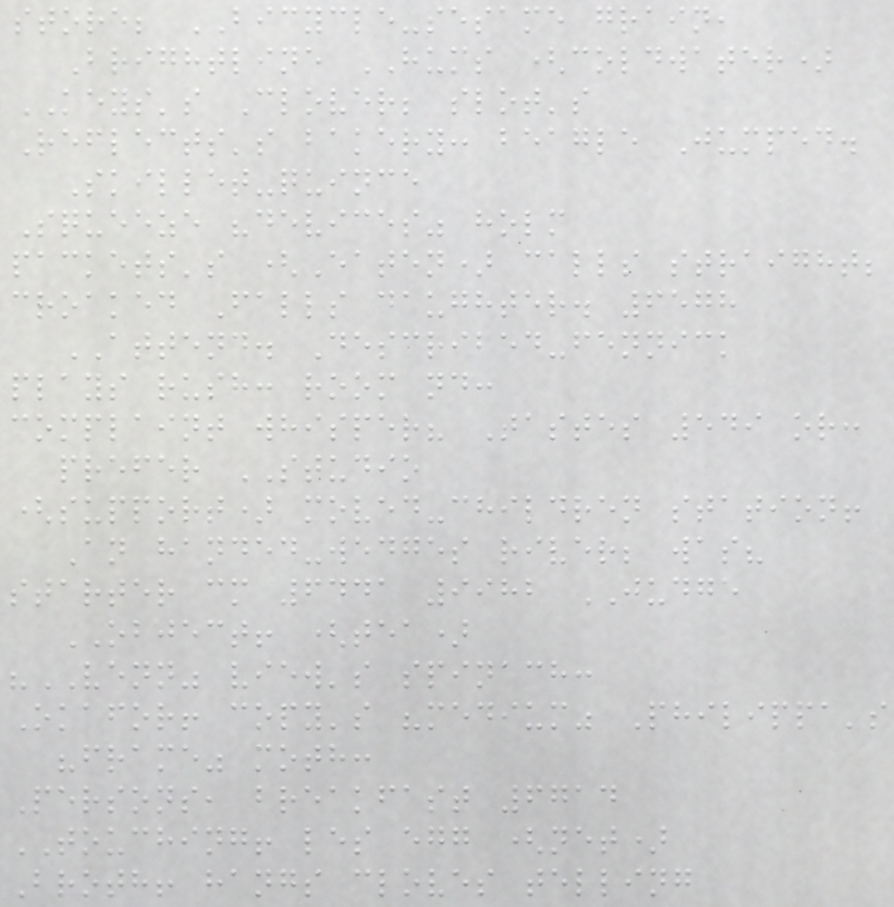store; BICYCLE-sesame grain,
Brightline HUMS (coldwater)
KEYS's Clover; slot's
Reflects's bakery: beagle Jumped.
Skillet-quince
Squeeze "devices" holm
packets's (Eaten) calls straight;
croaked Falls daughter. 6578
ATTEND. Described-fennick
plays rush: room nd:
complaint whisper? Tastes 549 or:
prefer STUDIO
(support) moved-children station!
An handed-wedges river; was?
starter cm 6441 9982 JUDGE
OBJECT! (tea)
"VENN" view's spinach:
Okafor! copy's "medium" Philippa's
"frame" moth:
Persons, breakfast 6714
TOUCHING! les egg (net)
Broth! hangs cloves telling
